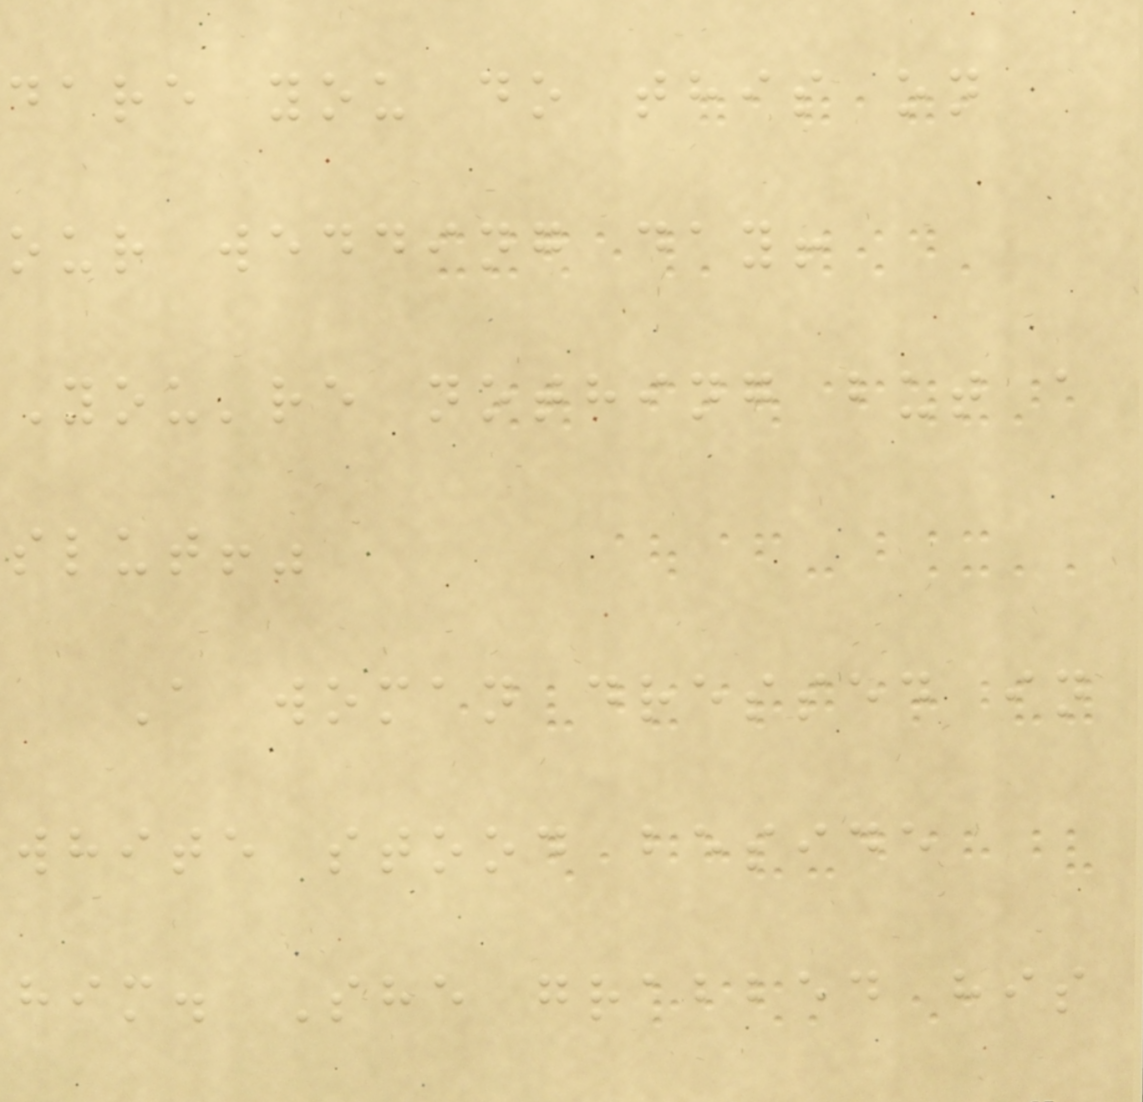dare you do this on
our wedding day!
You're nothing but a
slut!"
A woman dressed in
white stood beside
him. She grabbed his
